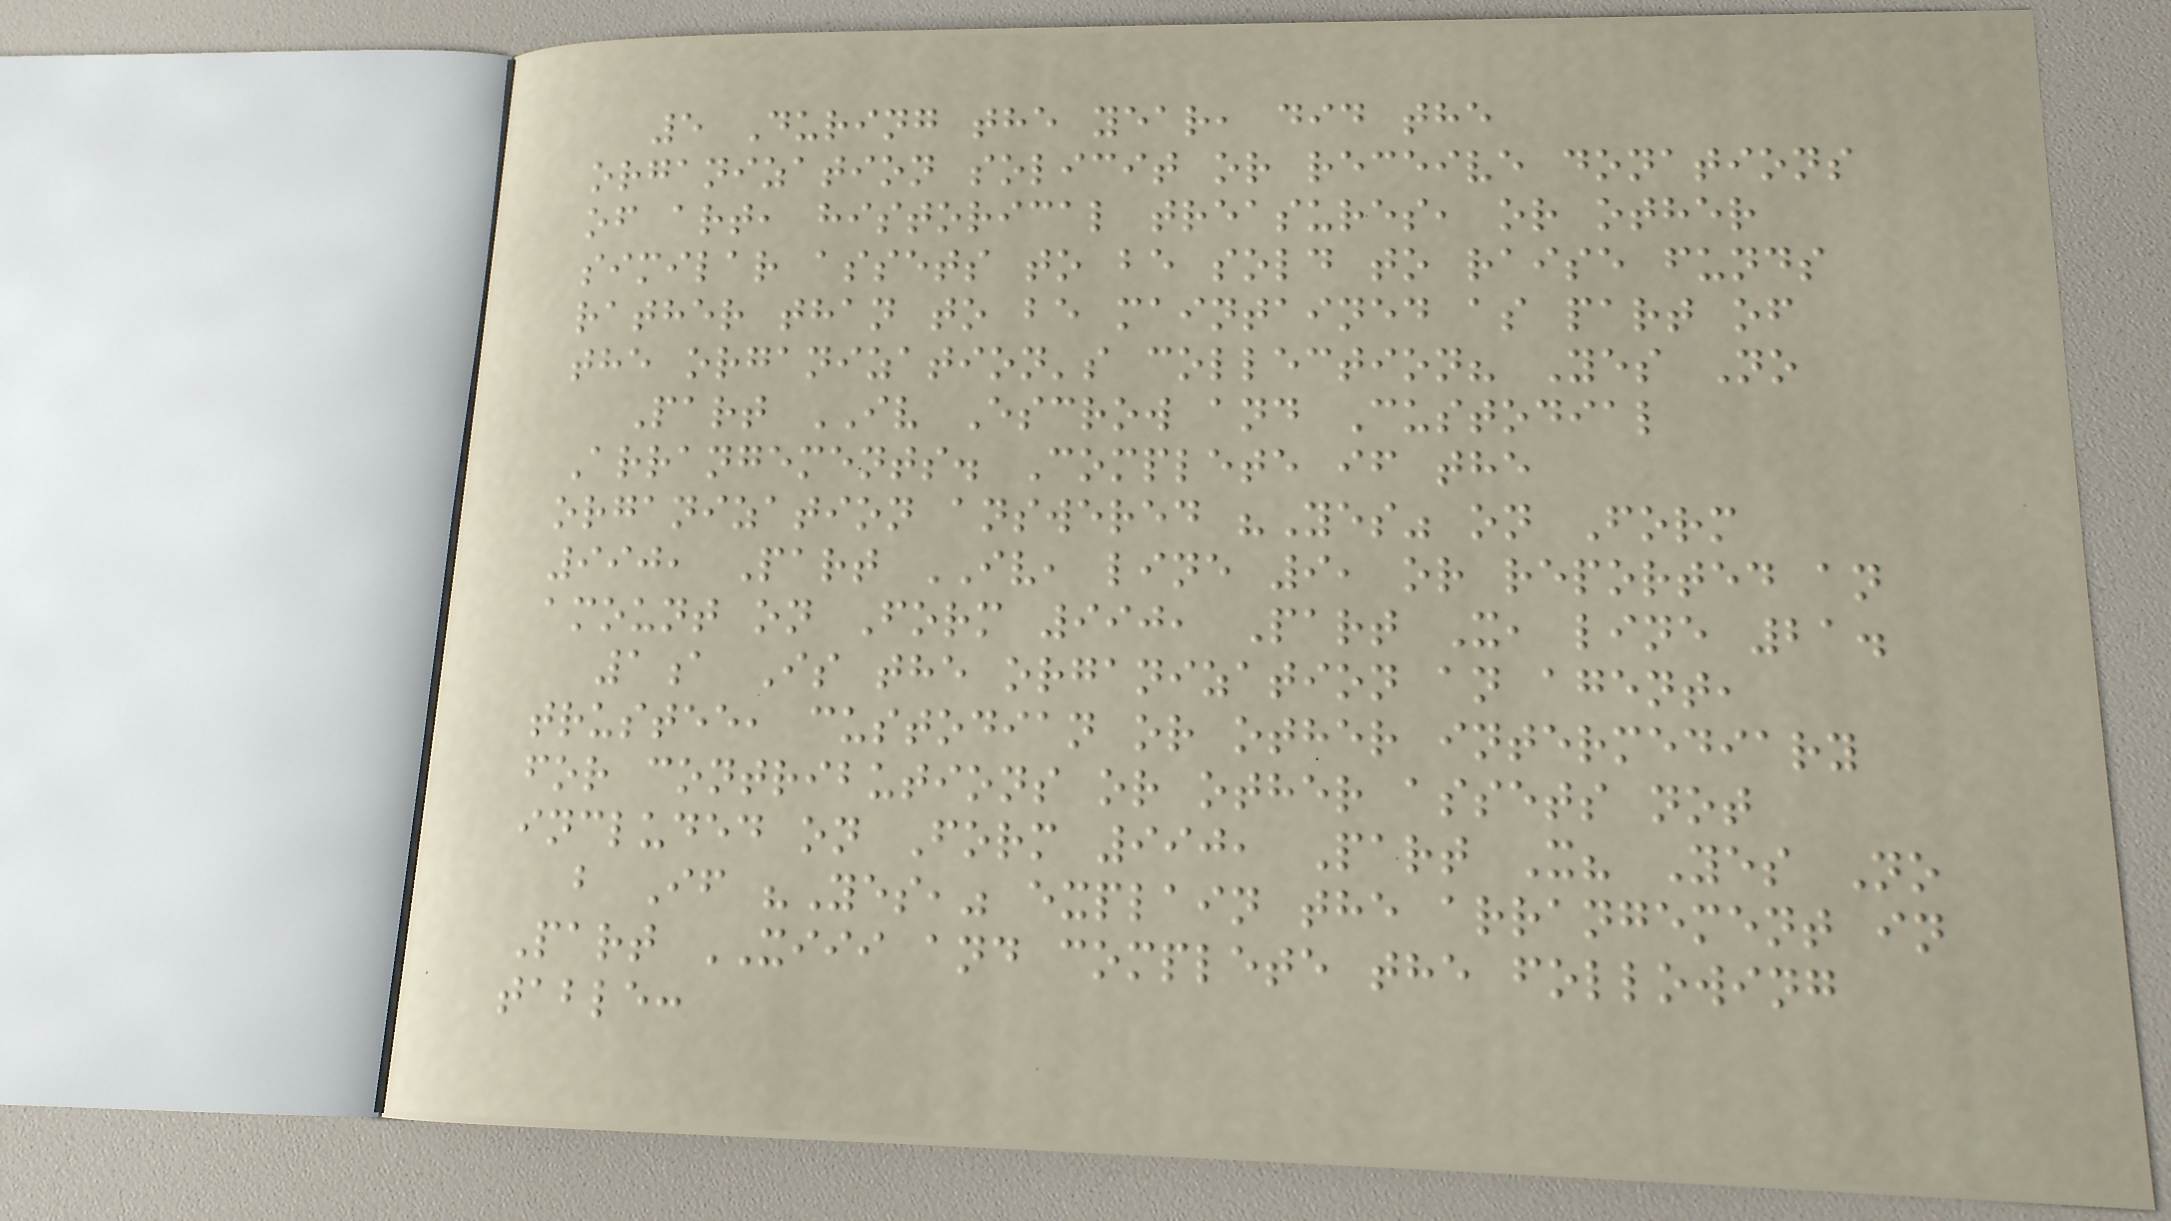5 During the year, did the
organization solicit or receive donations
of art, historical treasures, or other
similar assets to be sold to raise funds
rather than to be maintained as part of
the organization's collection? Yes No
Part IV Escrow and Custodial
Arrangements. Complete if the
organization answered "Yes" on Form
990, Part IV, line 9, or reported an
amount on Form 990, Part X, line 21.
1a Is the organization an agent,
trustee, custodian or other intermediary
for contributions or other assets not
included on Form 990, Part X? Yes No
b If "Yes," explain the arrangement in
Part XIII and complete the following
table:
